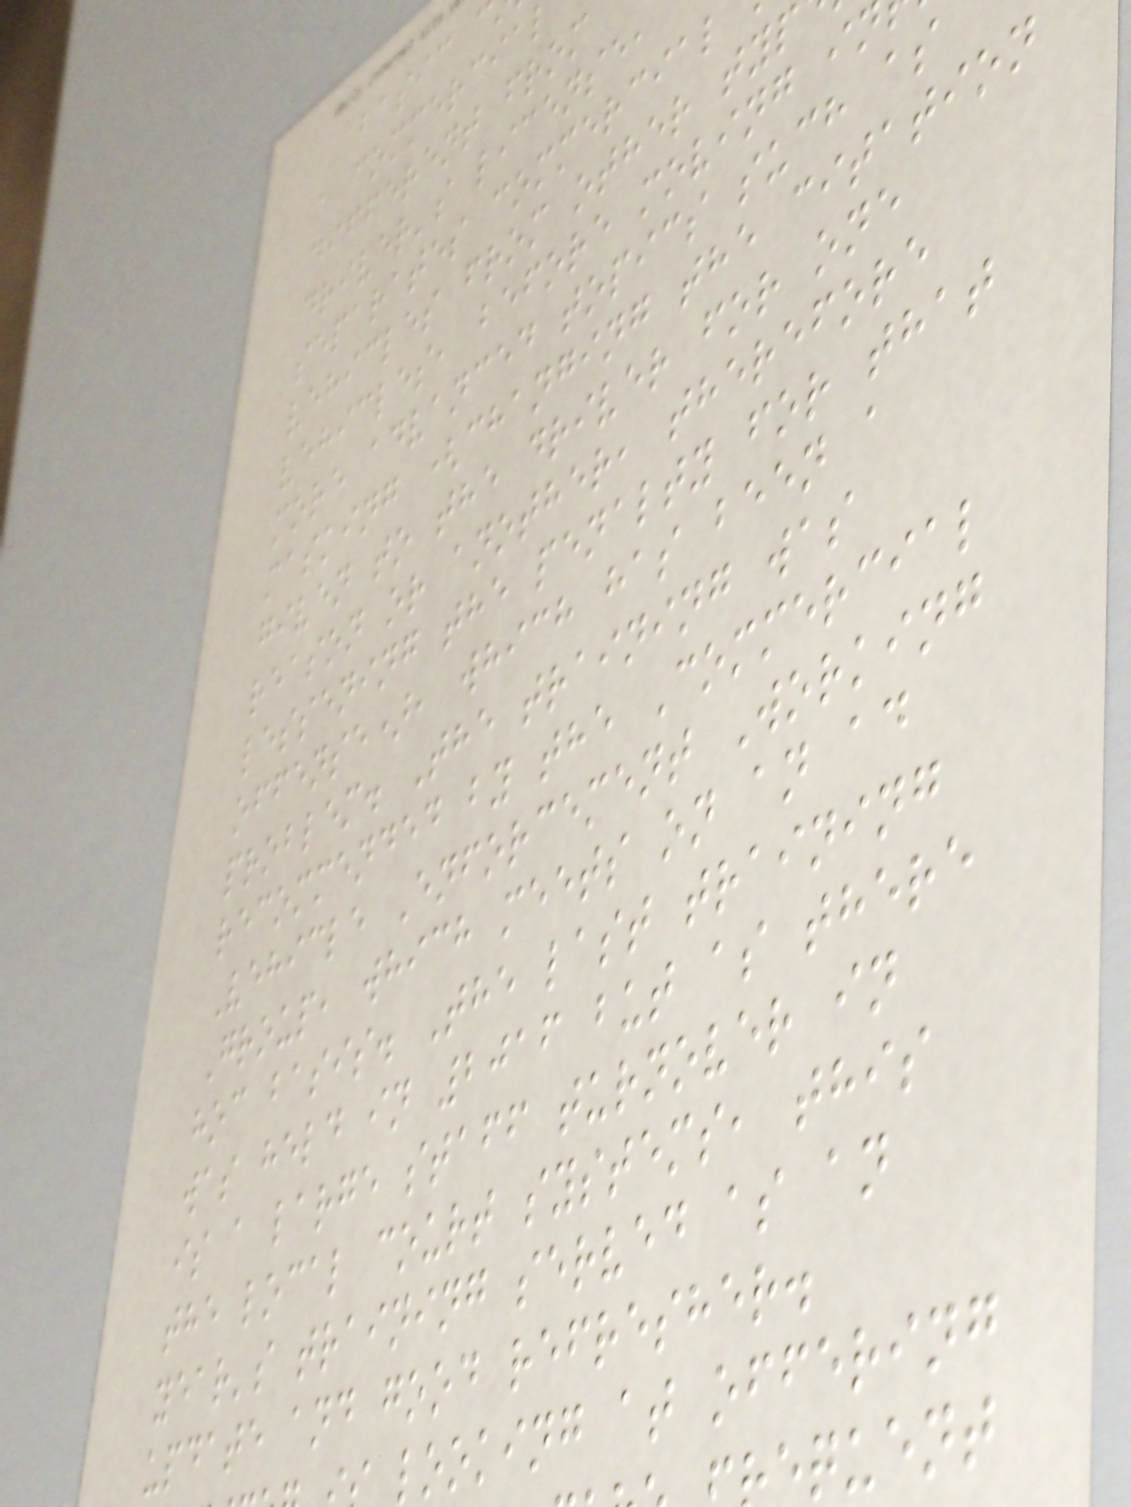basic c
a commercia
different from
driver's license,
separates commercial
vehicles from other typ
vehicles, before moving i
more advanced topics such as
masking (changing the citation
given to the driver for one
reason or another, therefore
lessening the penalty for that
offense), which has been a
problem. The training was
recommended by the Commercial
Vehicle Enforcement Working
Group, which meets on an ad
hoc basis. The last training
was held in 2016 but as there
is a large staff turnover in
the local court systems, this
year's training served as an
update and good refresher.
looking at offering
